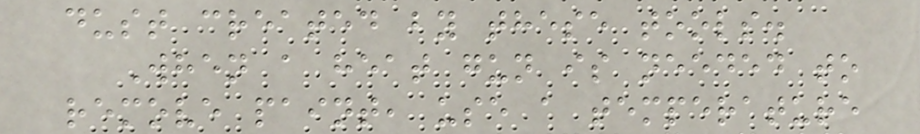dust created by these tools.
When a heat gun is needed to
remove paint, use a temperature
